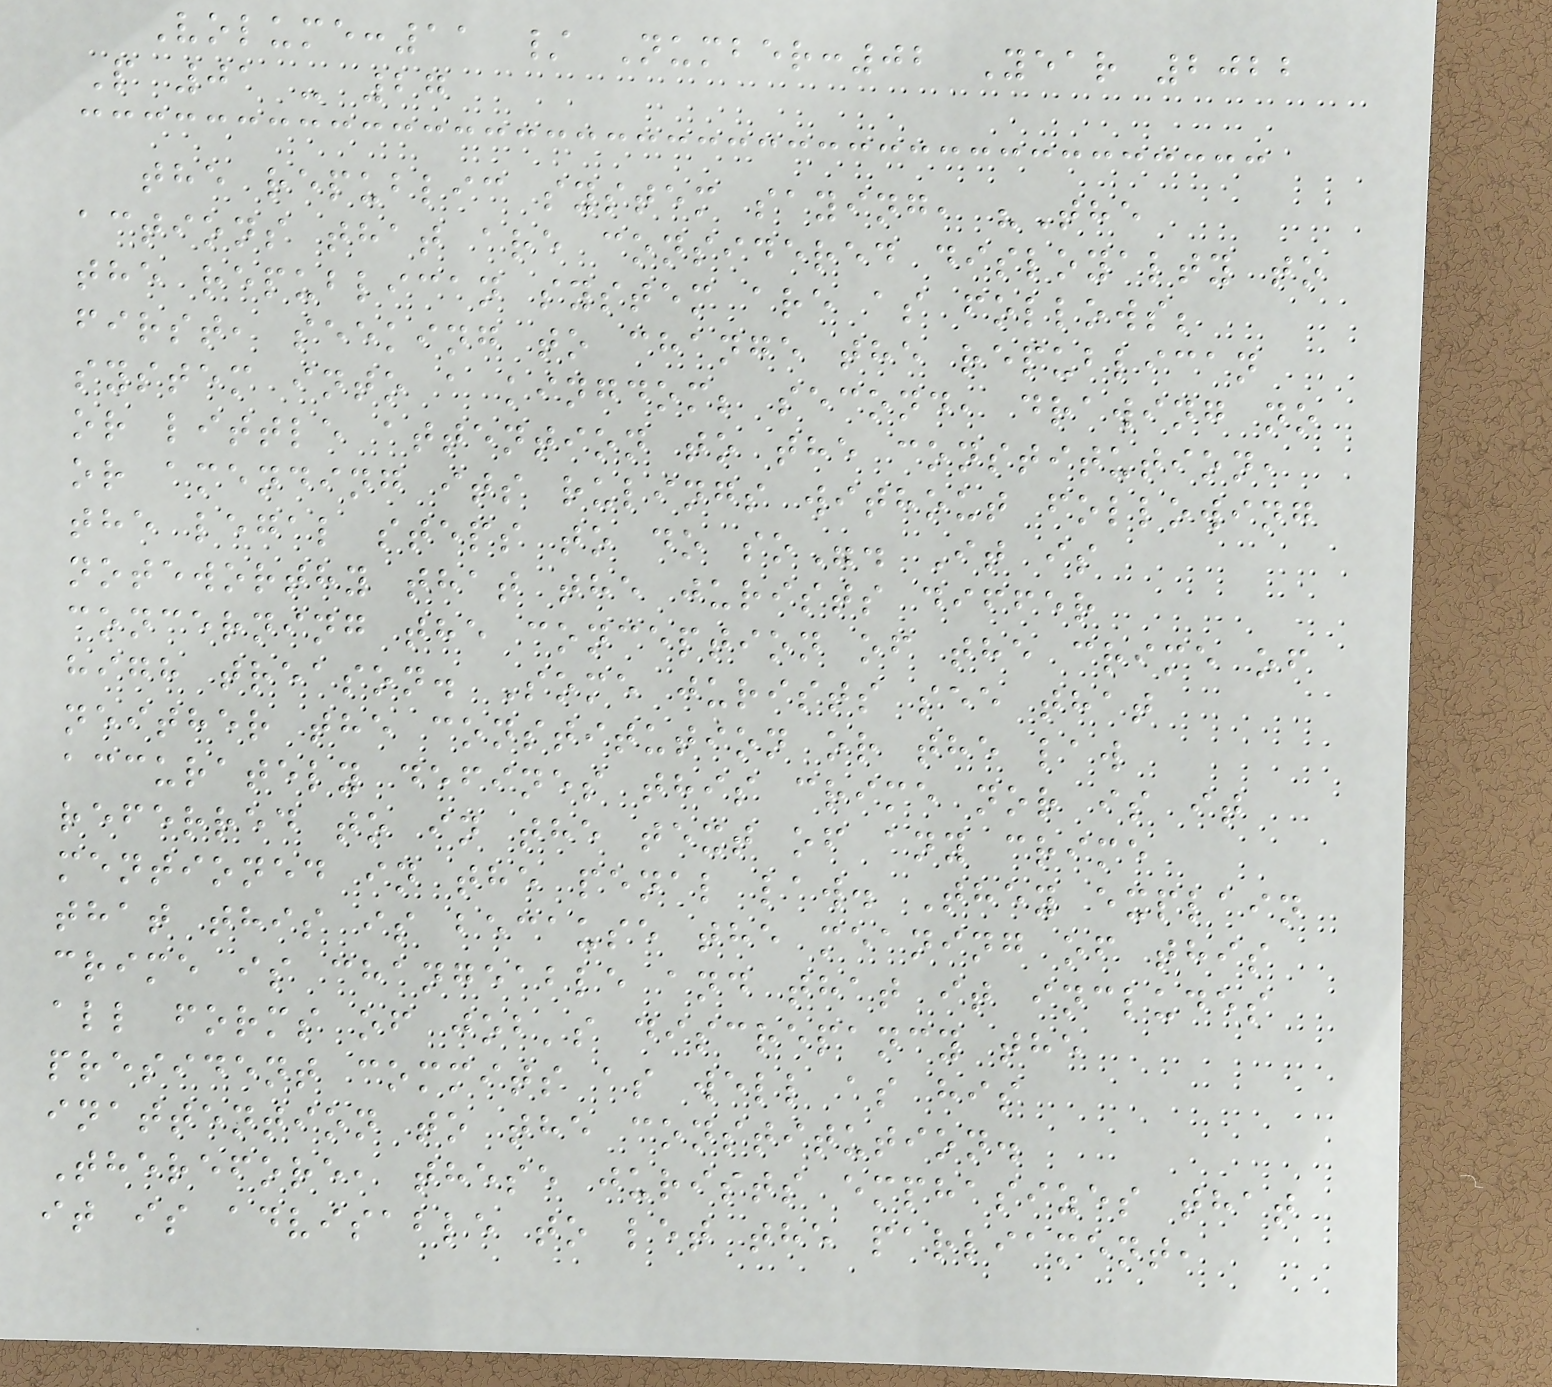Volume:11 / Number:02 Year 2022
P 01 - 27
the republic system saying, "The
actions that are considered disloyalty to
the republican system are as follows;
first, seeking to change the republican
system into a kingdom; second, drawing no
or little attention to the constitution,
or amending its rulings without following
the legal steps to do so". It is
noteworthy that the jurists differ
concerning the conception of the crime of
high treason. Some jurists see that
neither the constitution or the law
accurately defines this crime nor is it
referred to in the text of any crime
mentioned in the penal law. They explain
that this is because the meaning of this
crime is changeable and that it includes
all forms of job's discrepancy the
president commits as well as his
inattention to the constitution.
Therefore, these jurists emphasizes that
it is advisable to let the parliament,
